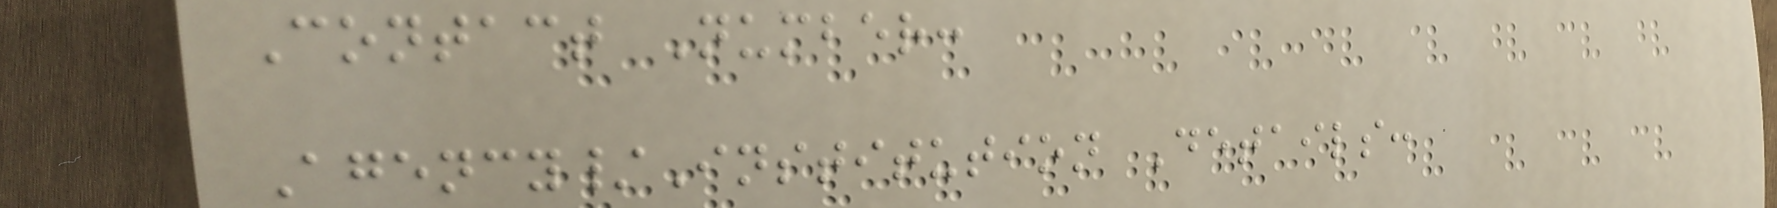Contact Number:
Agency/Institution Details:
